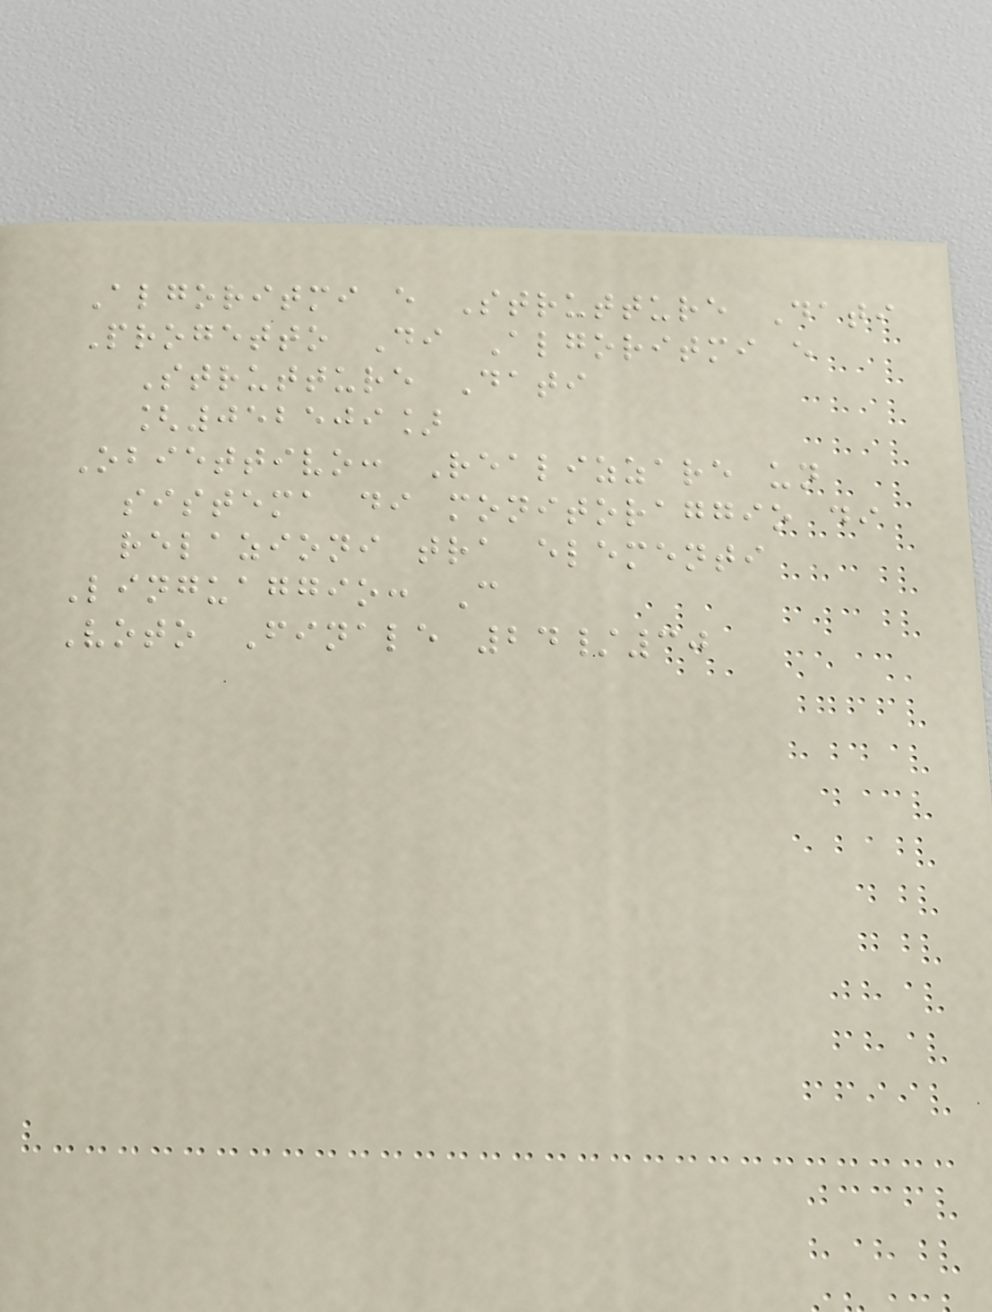Algoritmi e Strutture Dati
Progetto Di Algoritmi e
Strutture Dati
[052509]
Obiettivo: Realizzare un
sistema di monitoraggio di
relazioni tra elementi
Linguaggio: C
Voto Finale 24/30
